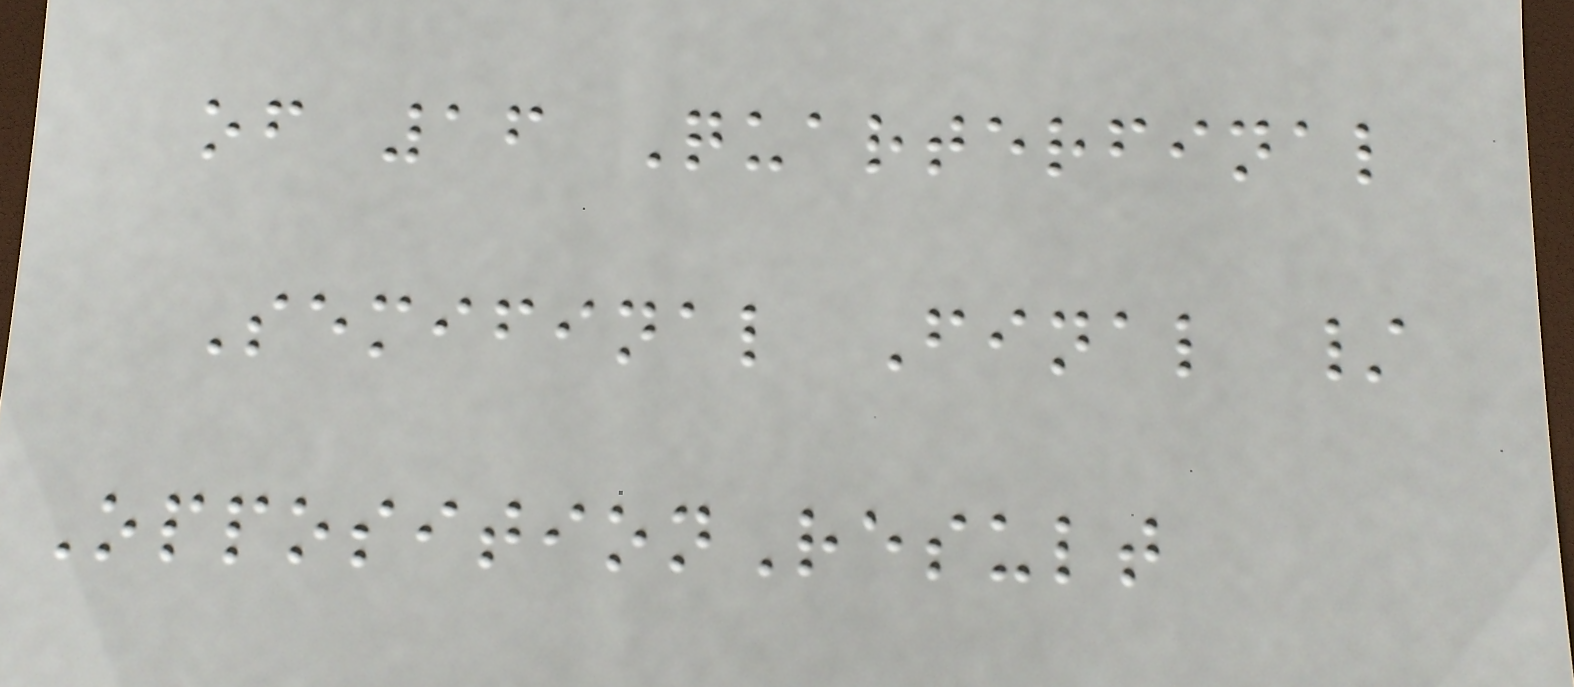of 16 Quarterfinal
Semifinal Final /
OppositionResult
